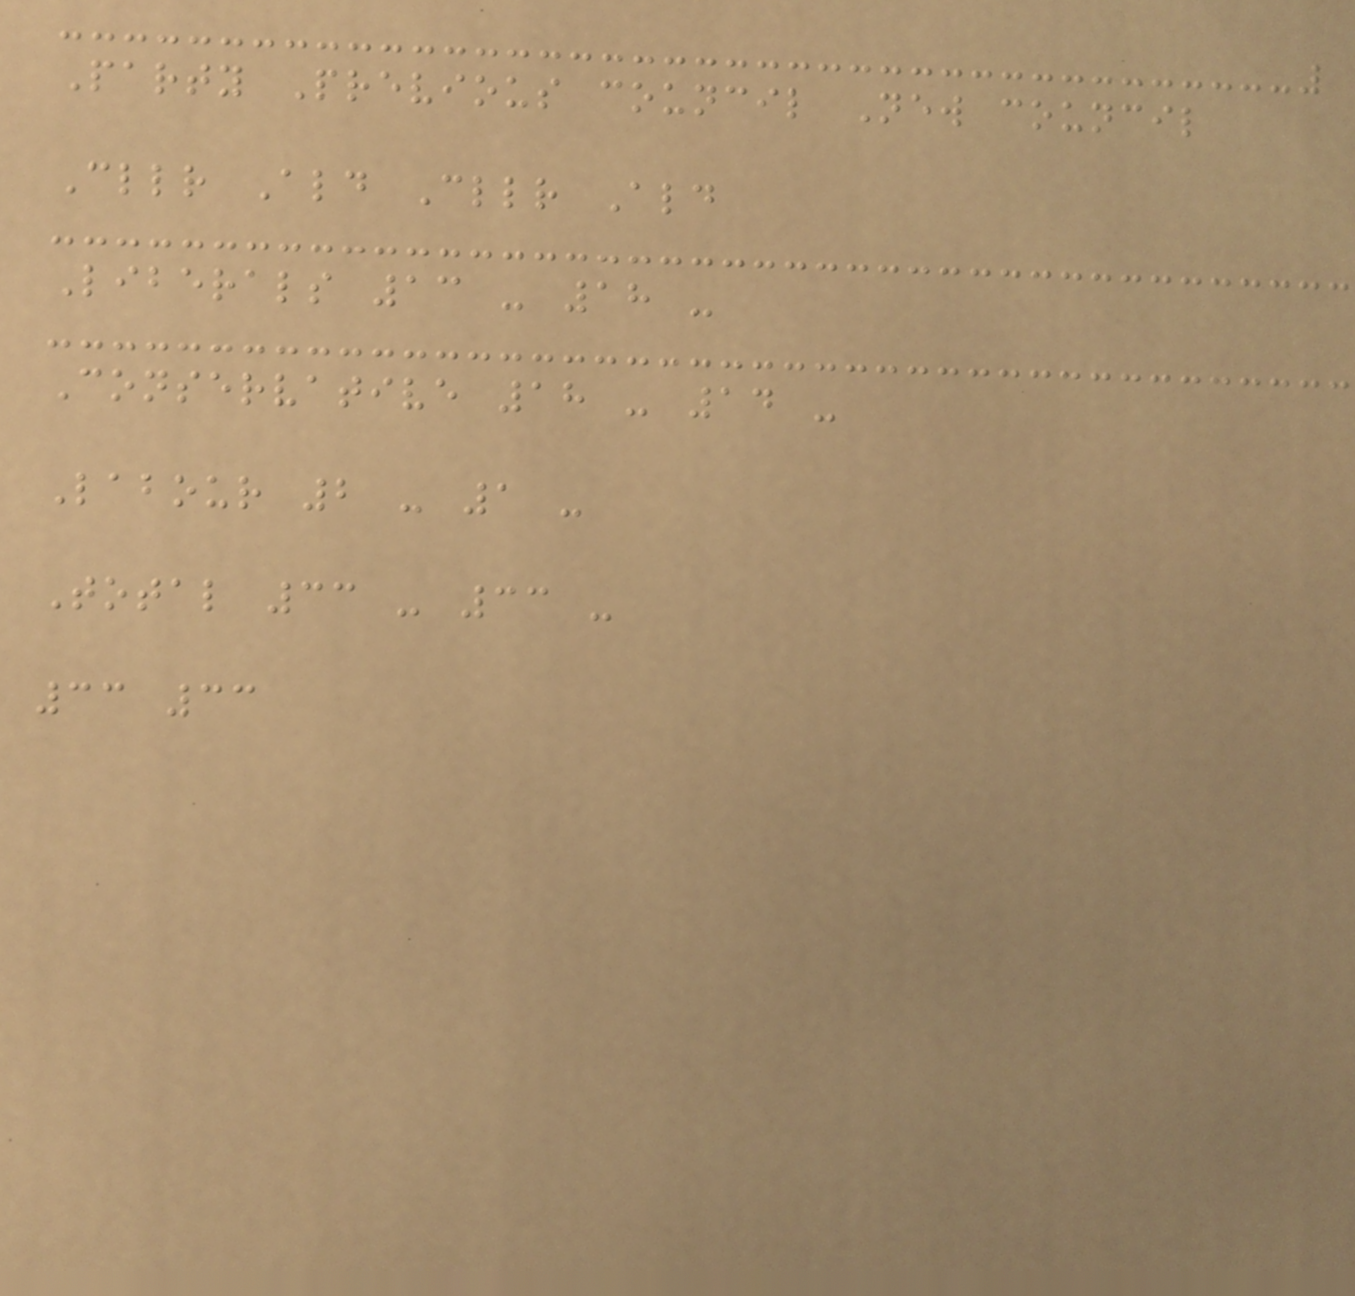Party Previous council New council
Cllr Ald Cllr Ald
Liberals 13 - 18 -
Conservative 18 - 14 -
Labour 2 - 1 -
Total 33 - 33 -
33 33
